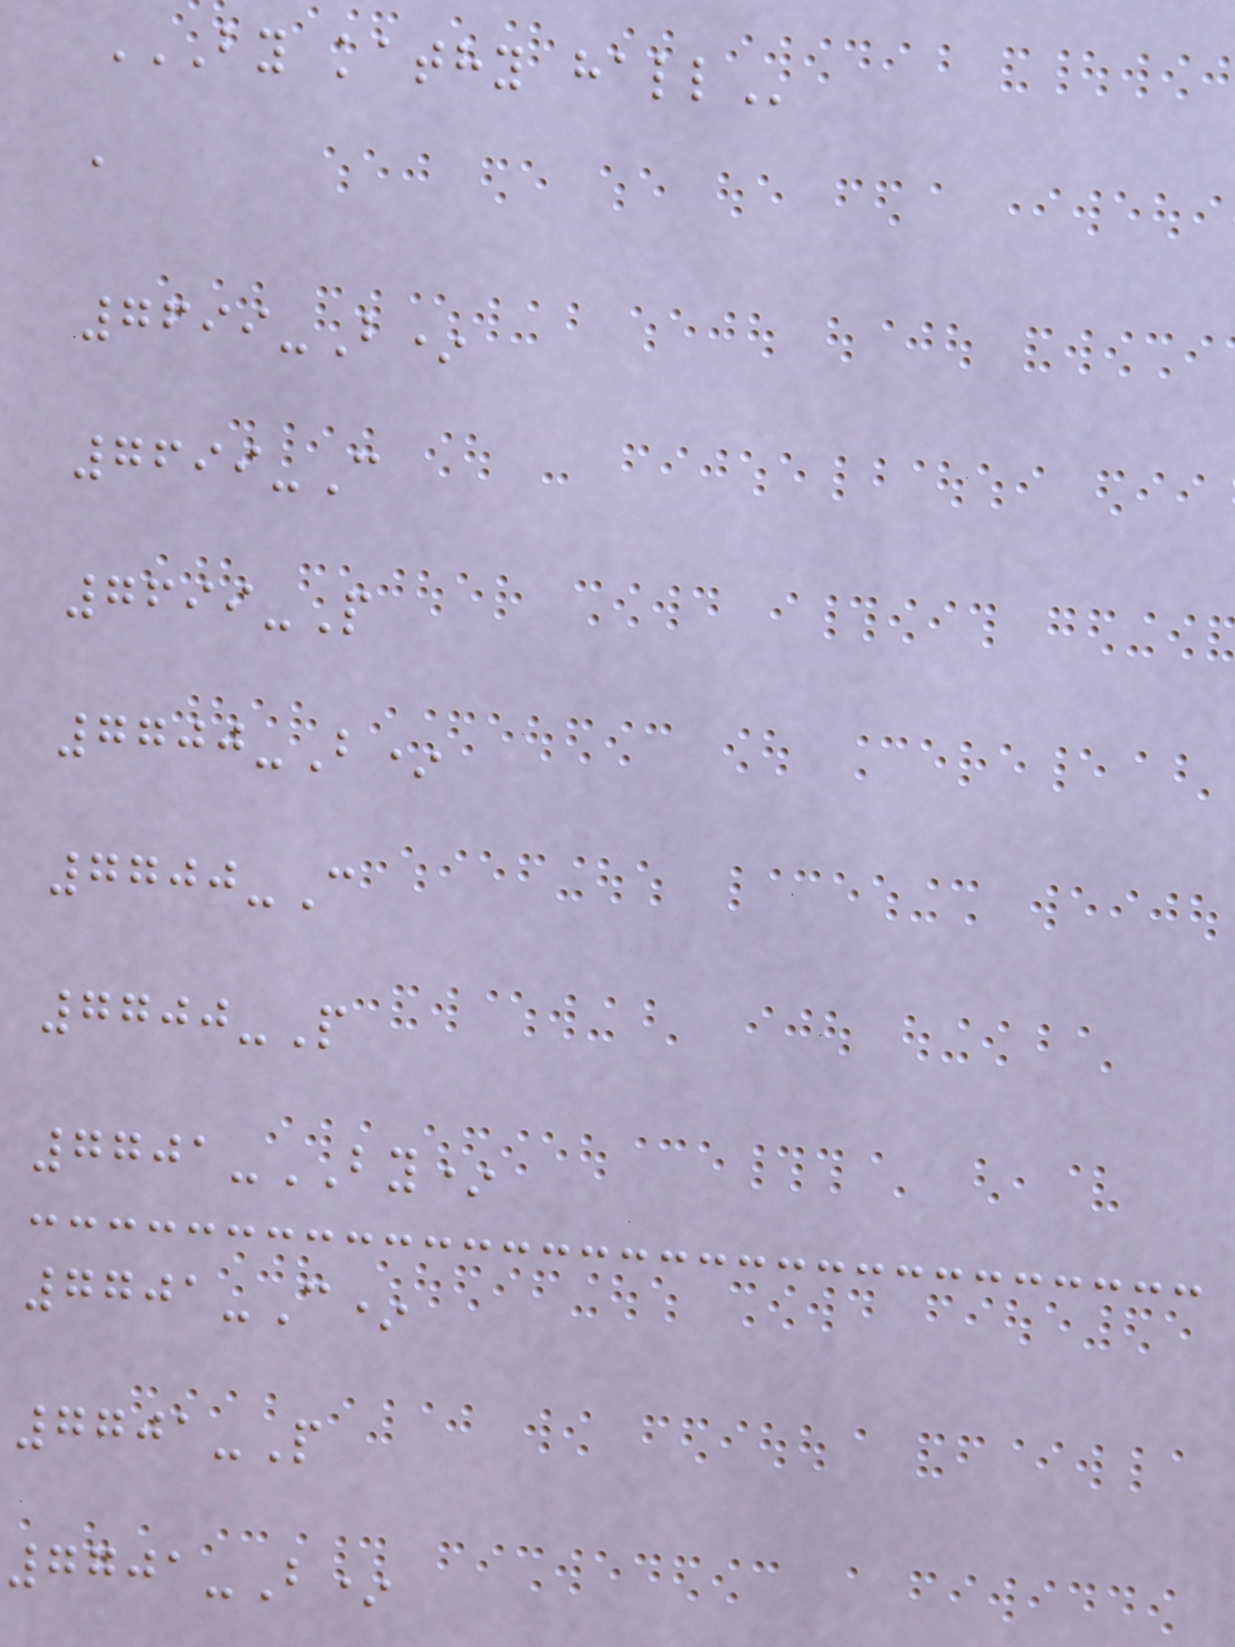BY KATHY HALL
a
7699-B*
7699-C
7699-P
7700-B*
7700-C
7700-P
7701-BY*
7701-C*
7701-P
7701-B*
